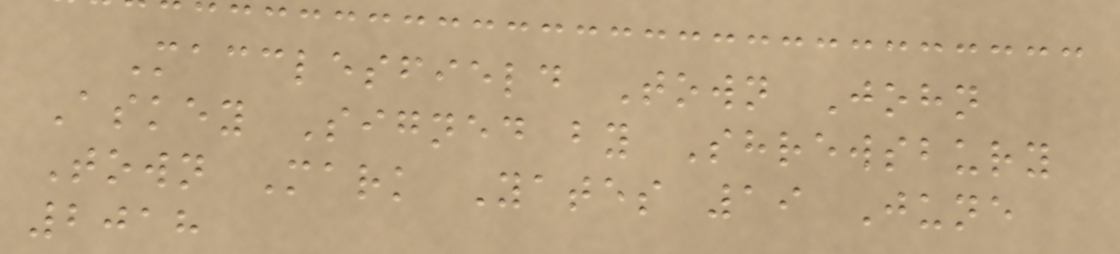Macclesfield Town John
Askey Signed by Shrewsbury
Town Mark Yates 19 June
2018
